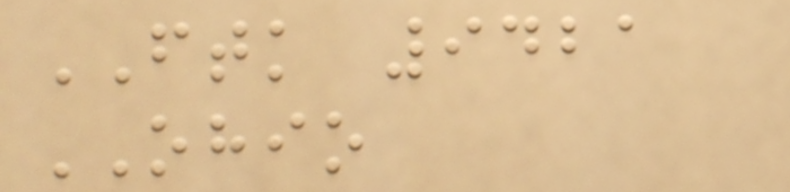FTK 9421
OHIO
